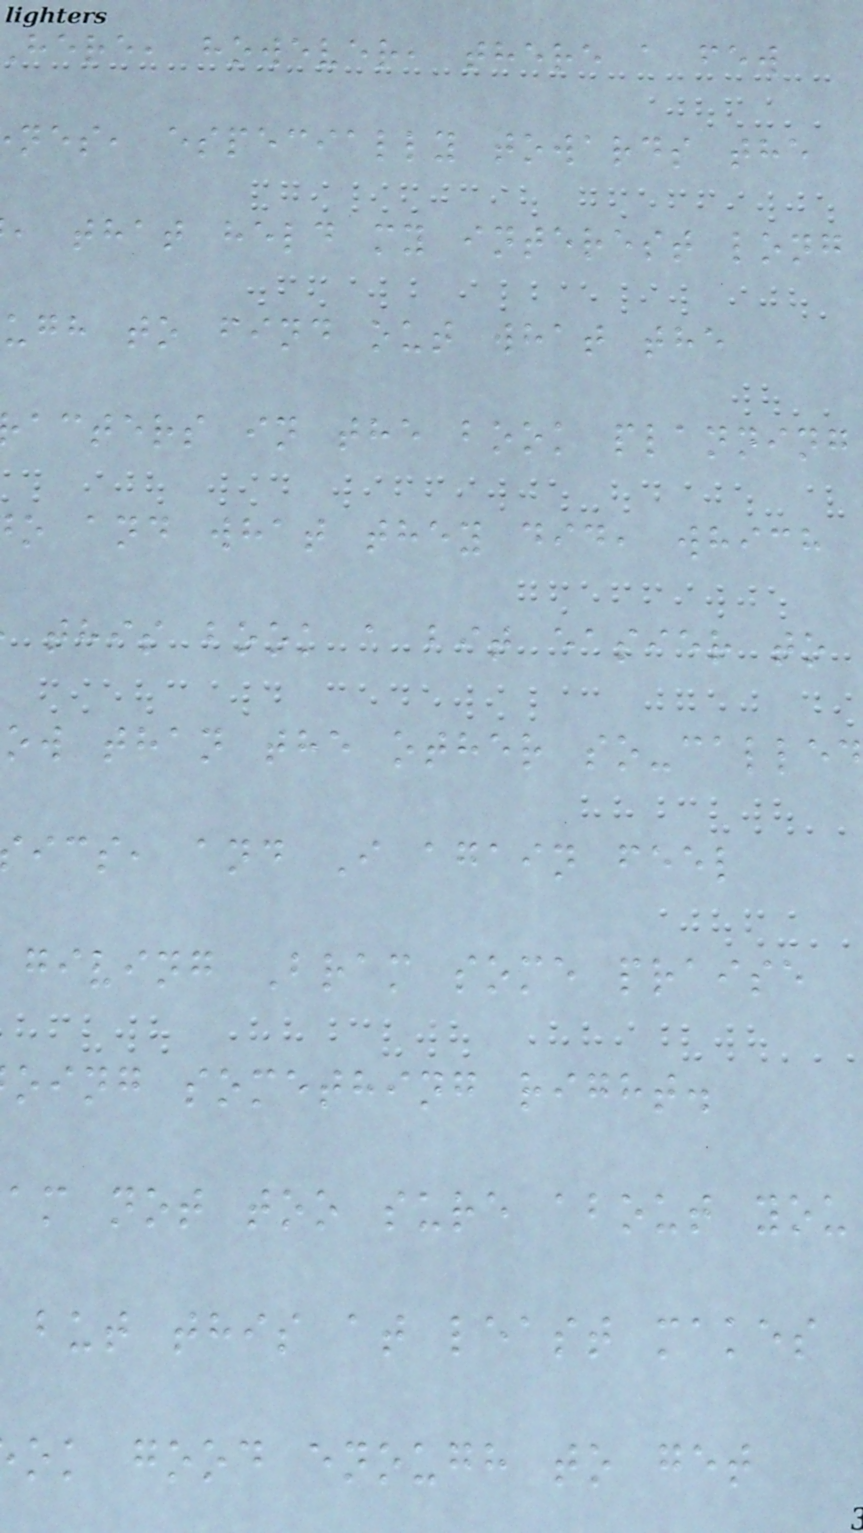here, however, there a few
nes, especially towards the
, that held my interest long
ugh to find out what the
acters in the book planning
o and what they did, which
this book a bit easier to
ow than the other so-called
ics, and I again feel
giving Bram some praise
oing something right.
am not too sure about you
but this at least makes
ok good enough to get
